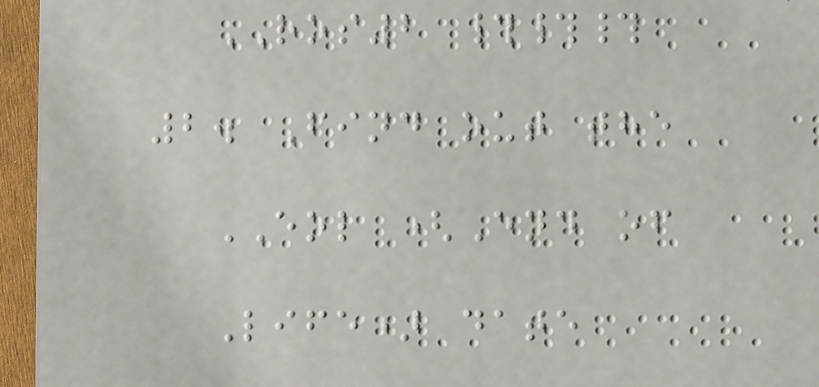ROS2 ###
2. Find out the
EOL (End of
Life) date
